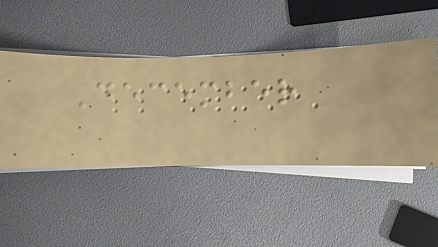December
